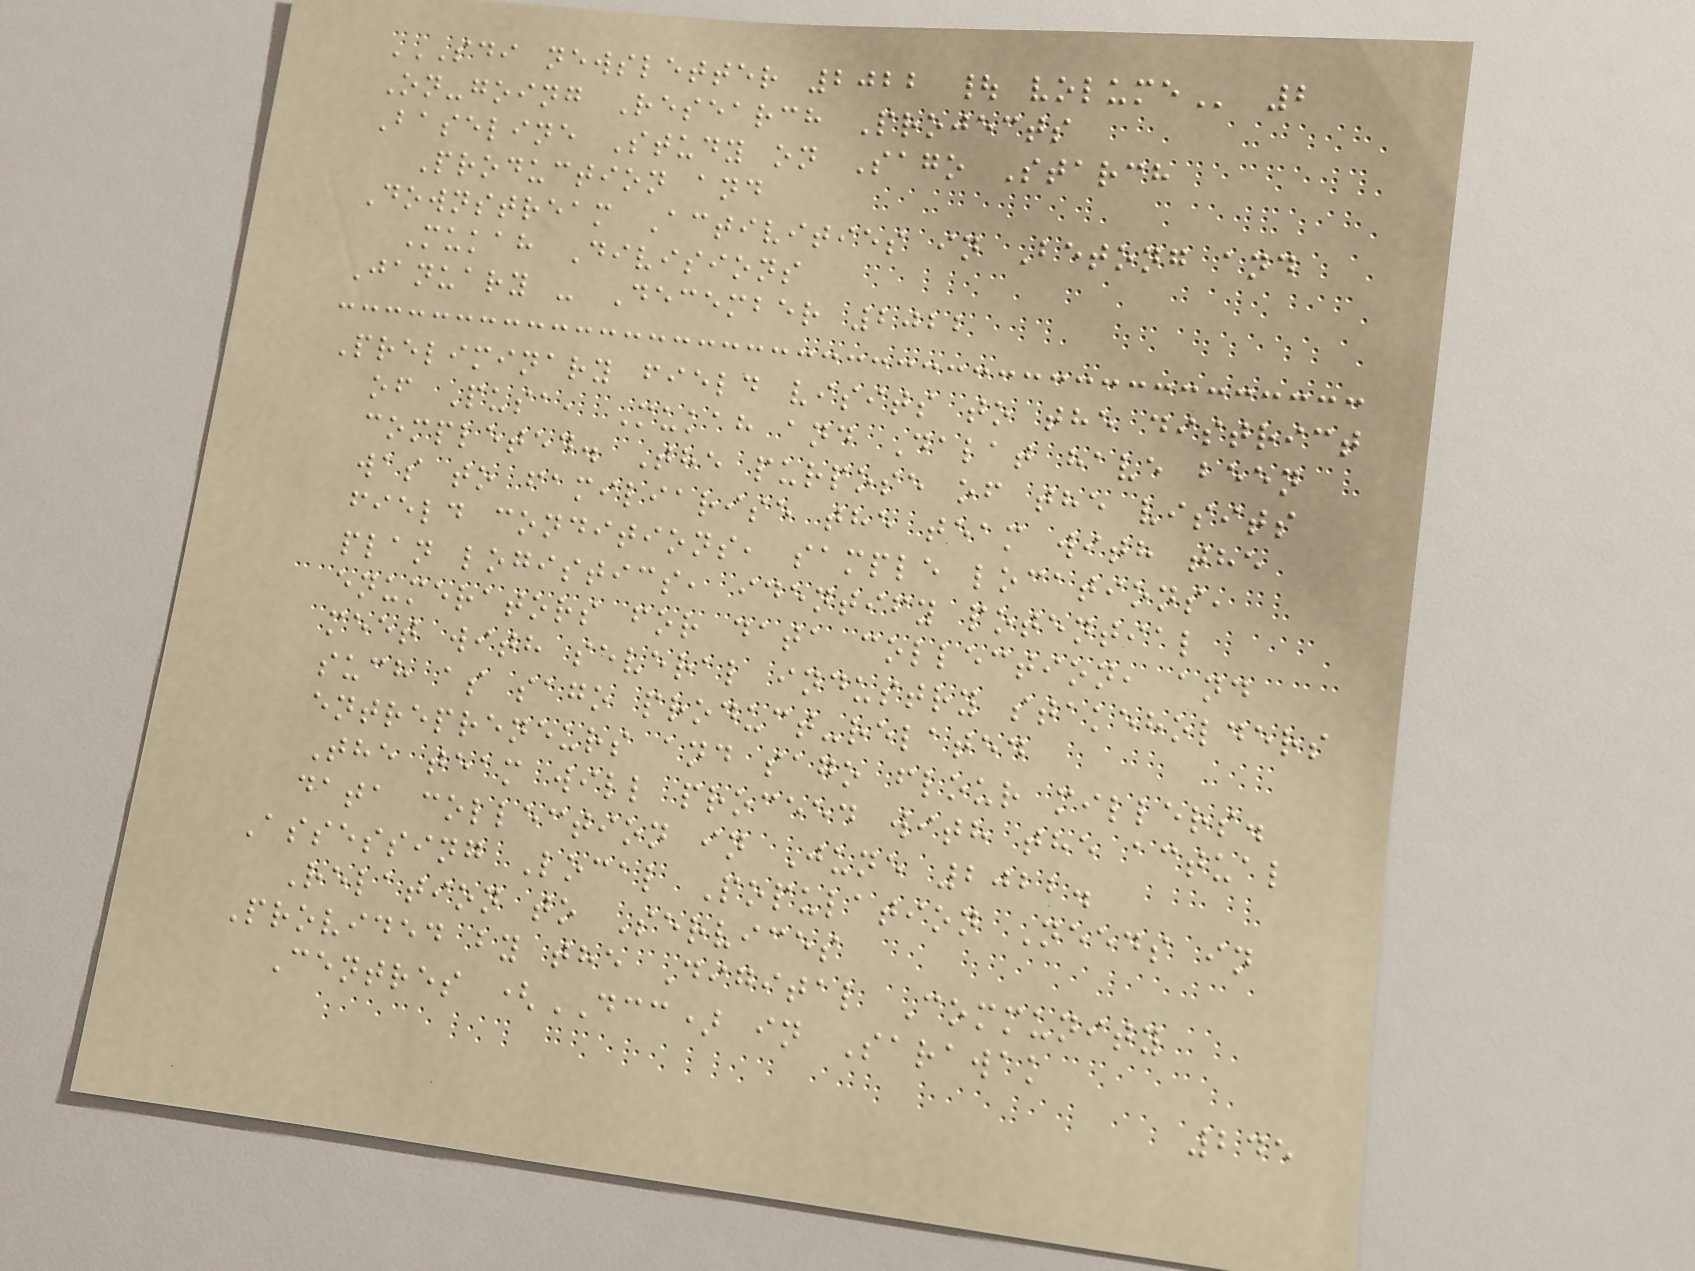SDI NEWSLETTER 2022 | VOLUME 2
On-going Research Projects
Baseline Study on Sago Starch
Production and
Downstream Activities in Betong and
Mukah Divisions
January - December 2022
Preliminary field visits to the district
of Pusa, Mukah and Dalat have been
completed. The purpose of the visits
was to familiarise the team with the
field conditions, sample locations,
plan logistics, identify potential
enumerators for data collection, and
meet with several industry stakeholders
such as sago product-related
entrepreneurs and sago flour millers.
The team will proceed with the actual
data collection in June 2022.
Assessing Local Population Needs in
Relation to Services
Provided by the Digital Community
Centres (DCC) in Sarawak
245
